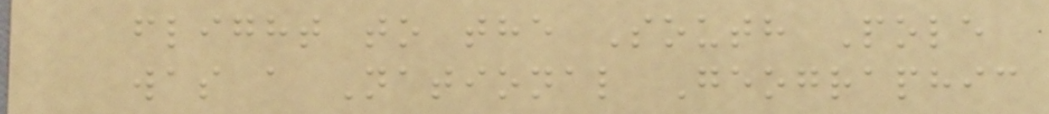flight to the South Pole
was a National Geographic
